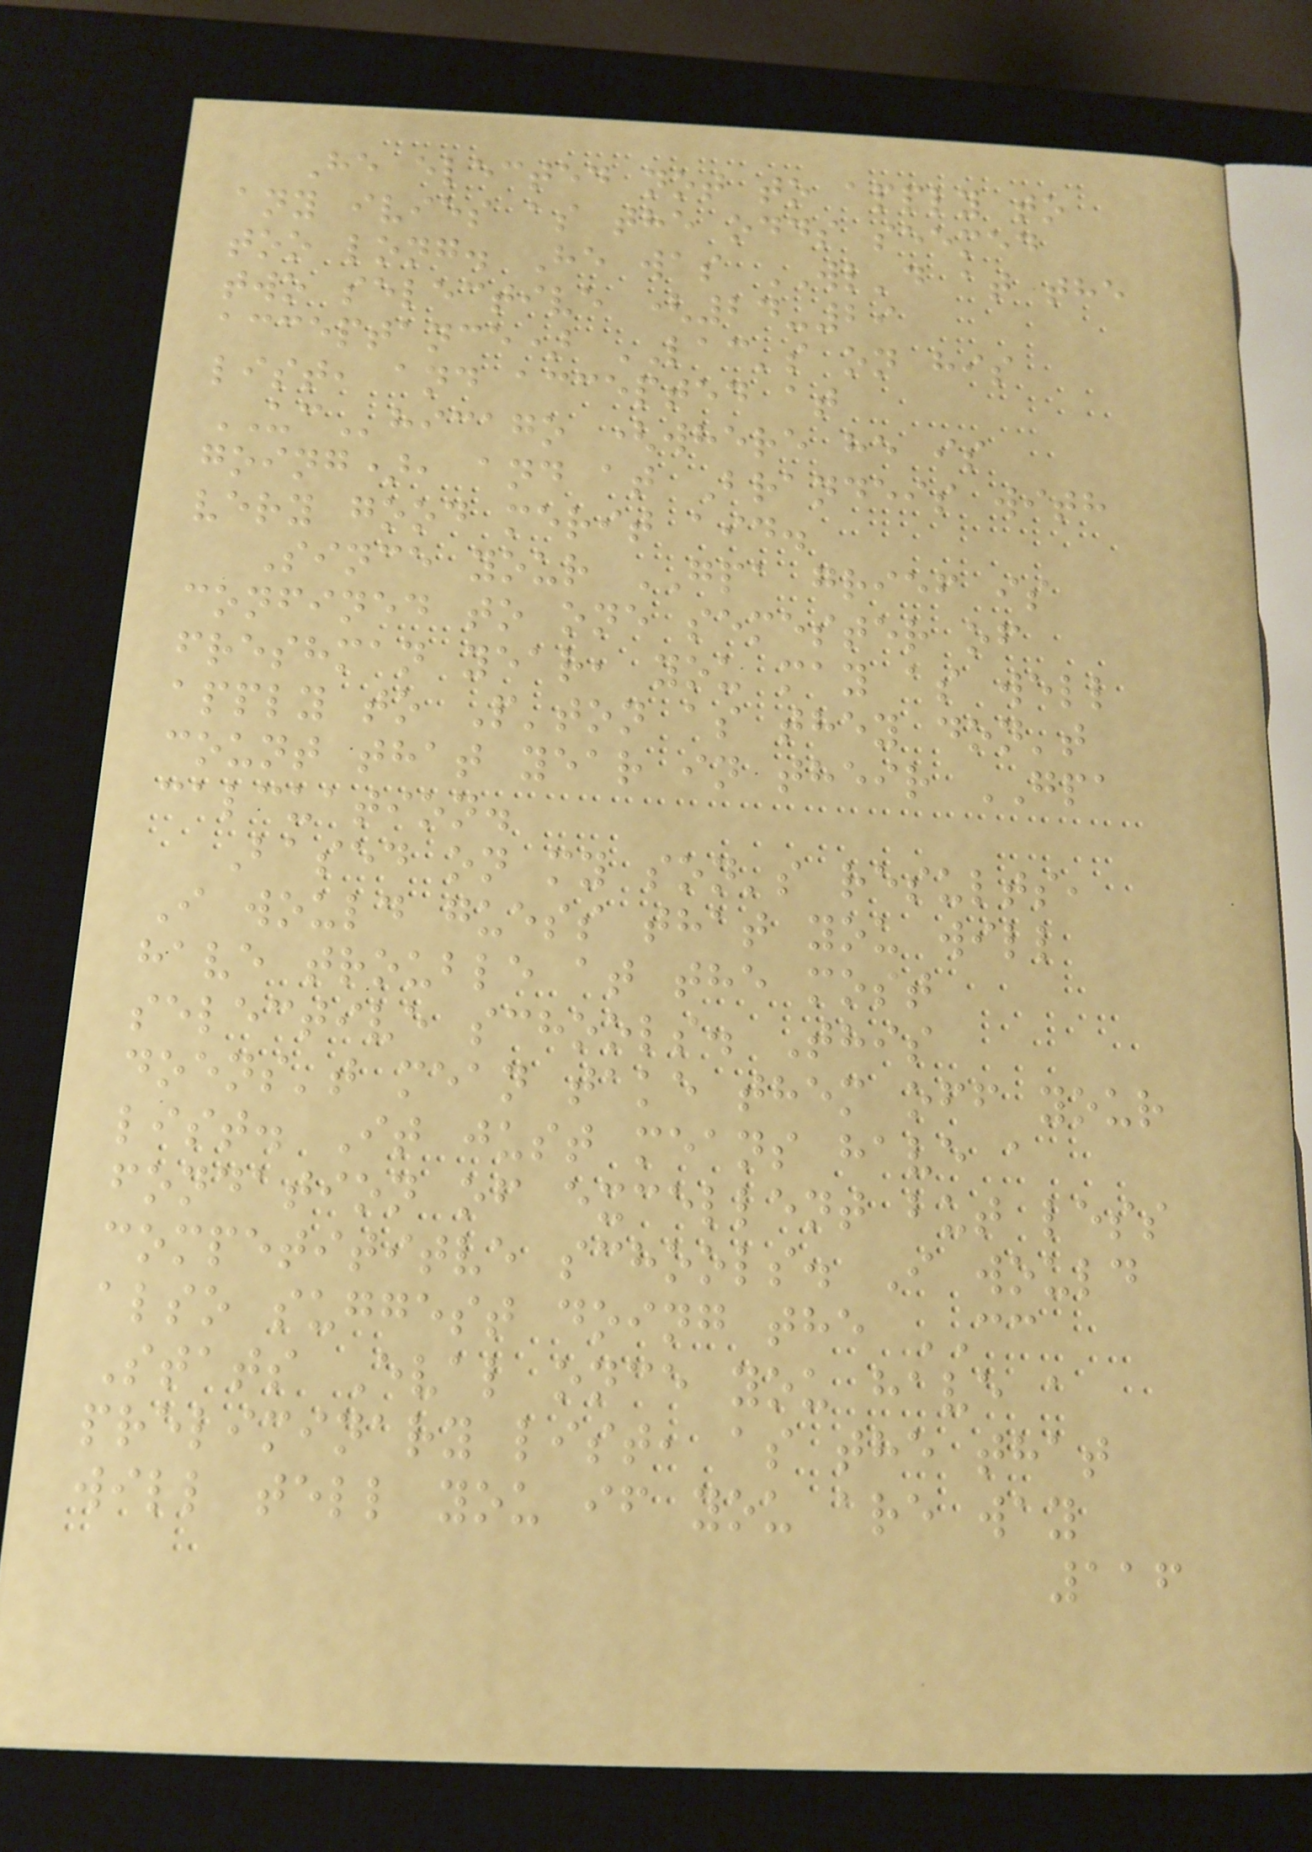He elected not to apply to
any ivies as the odds seemed
too long. He was WL'd at the
two selective (24-29
acceptance) LAC's on his
list, and accepted at
UChicago (where he is
going), and at Brandeis with
very good merit aid.
Since your GPA grief is
confined to one semester of
freshman year, you may as well
apply to P'ton as they don't
count that year in their GPA
calcuation.
Based on my son's results,
I would guess that you will
have trouble at the most
selective schools. This
doens't mean take them off your
list. It just means have a
fondation of excellent but less
competititve schools. I would
also suggest doing the CC
Stats Eval once you have a
preliminary list, as the that
will tell you if you are way
116
